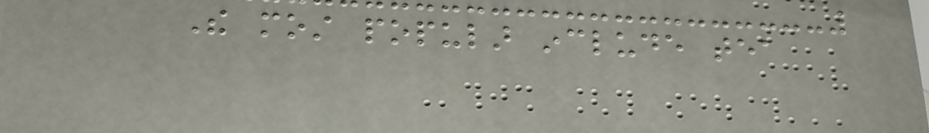The most popular include tea
